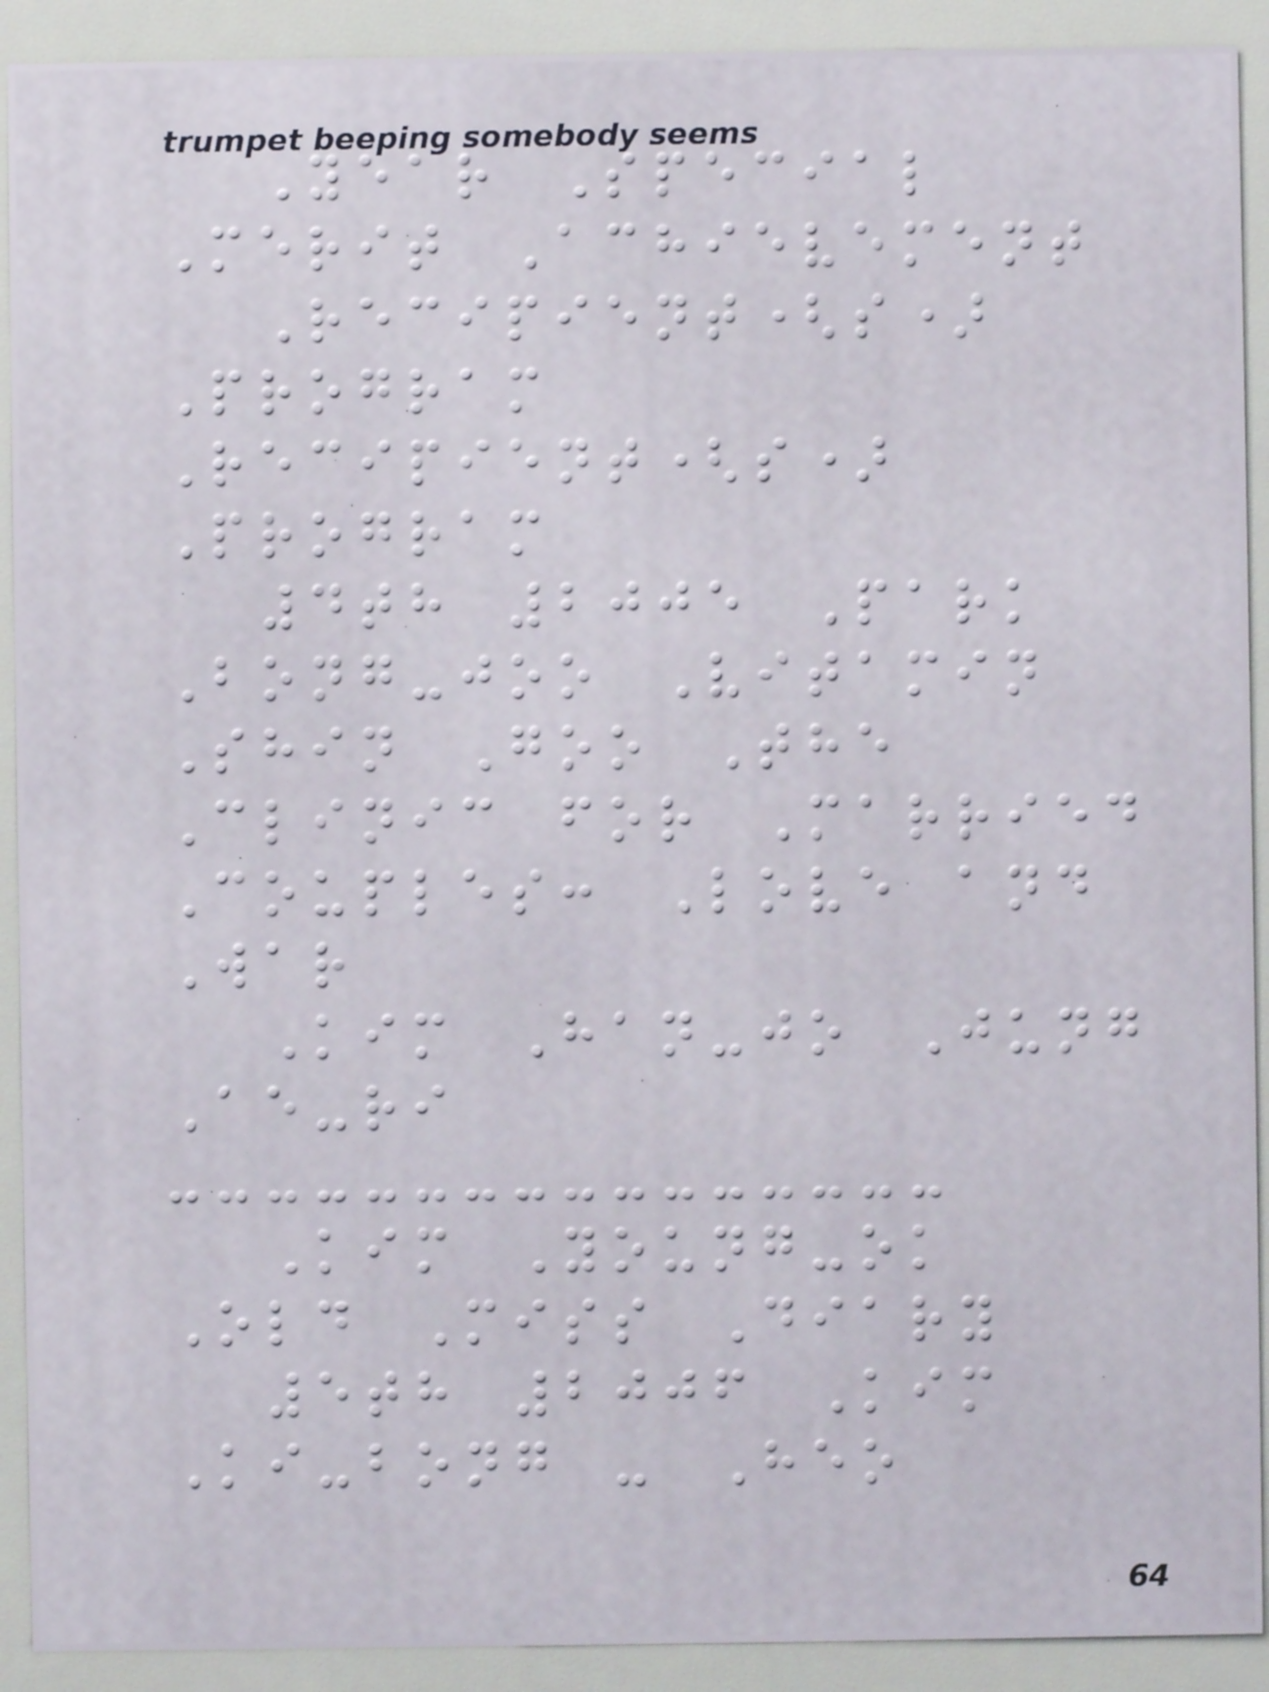Year Special
Merit Achievement
Recipient(s)
Program
Recipient(s)
Program
4th 2005 Park
Bong-joo Vitamin
Shin Goo The
Clinic for Married
Couples: Love and
War
Kim Han-jo Jung
Ae-ri
Kim Young-ok
Old Miss Diary
5th 2006 Kim
Ki-bong - Heo
